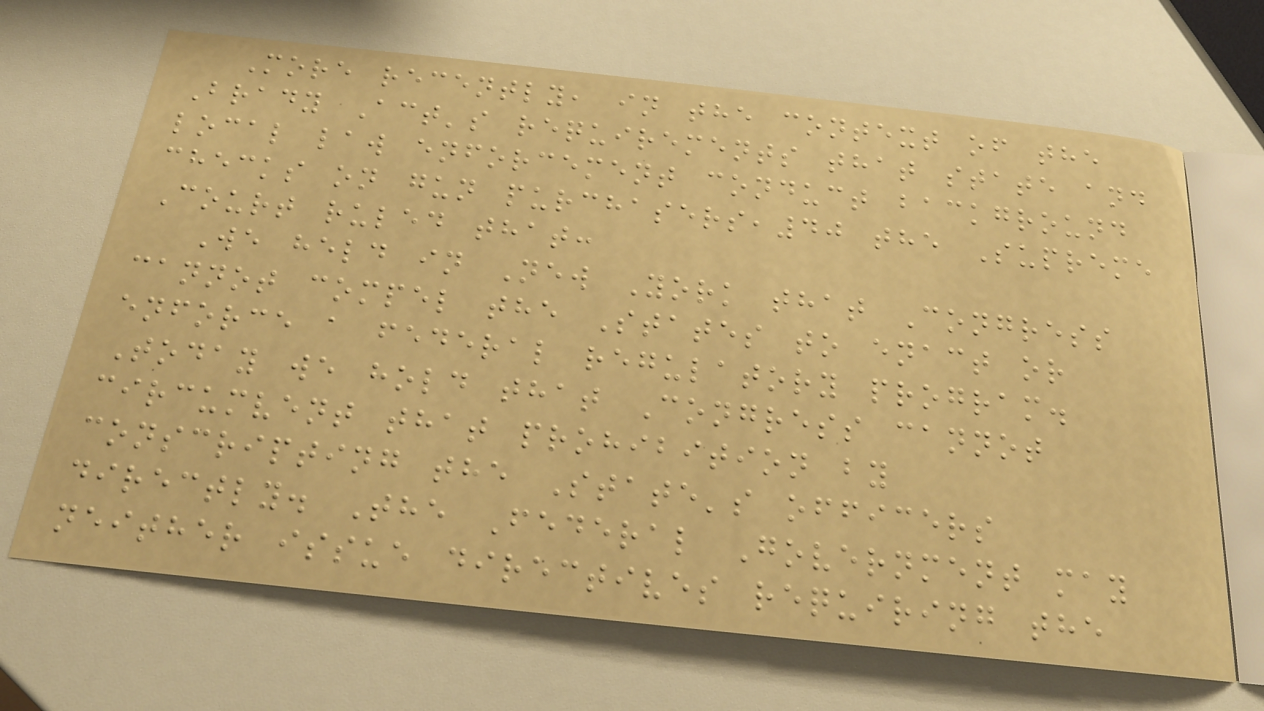More recently, in the context of the
Brady Act's requirements that state and
local law enforcement conduct background
checks on gun purchasers,40 the Supreme
Court ruled that:
We held in New York that Congress
cannot compel the States to enact or
enforce a federal regulatory program.
Today we hold that Congress cannot
circumvent that prohibition by
conscripting the State's officers
directly. The Federal Government may
neither issue directives requiring the
